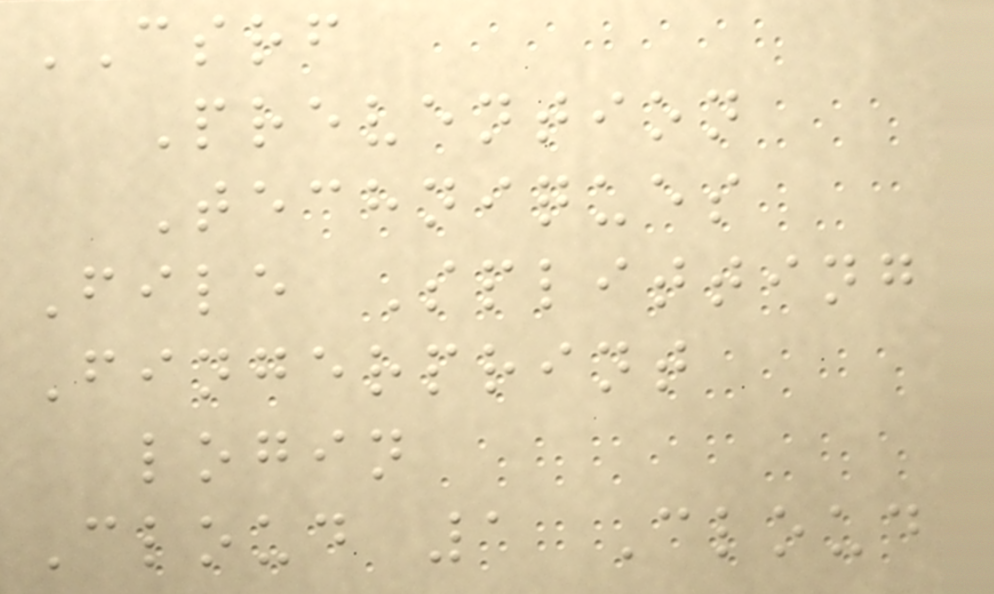CSRF
Prevention
Techniques
File Splitting
Fingerprint
login
Cloud 1 Cloud
